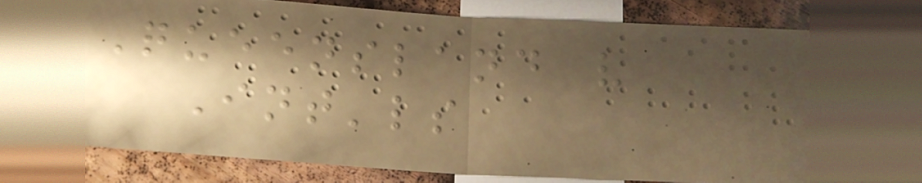Queensland v
Int'ls
